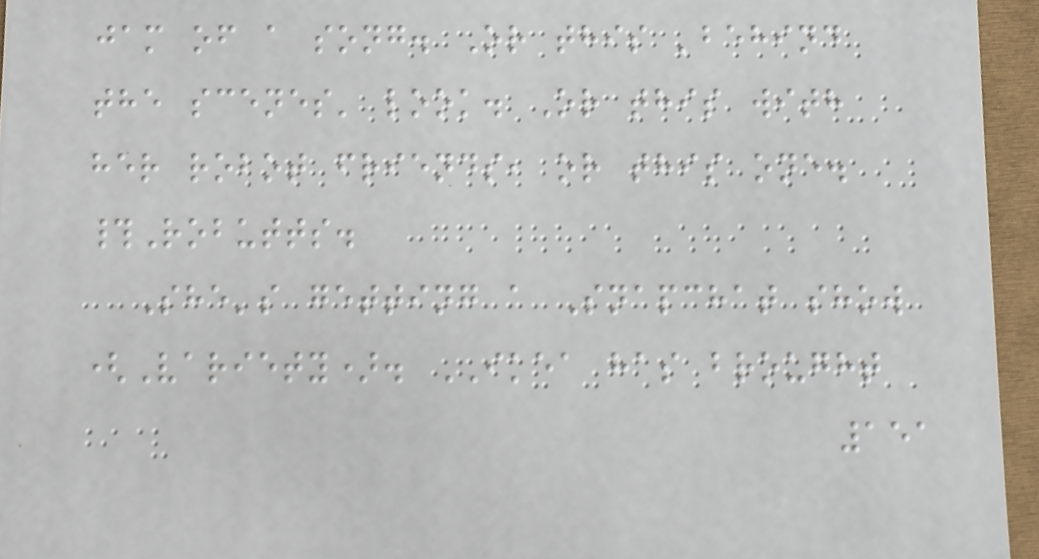jam of a song. Or this 'behind
the scenes' look. Or this with
her robot friends, or this one.
#Robutts.
She's getting a Snapchat show
(Variety). IKEA has brought
151
